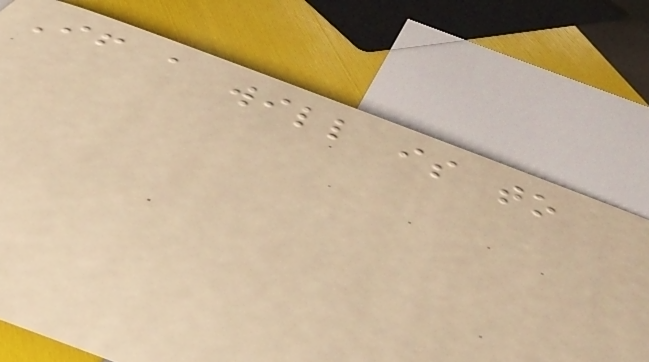If a will is to
